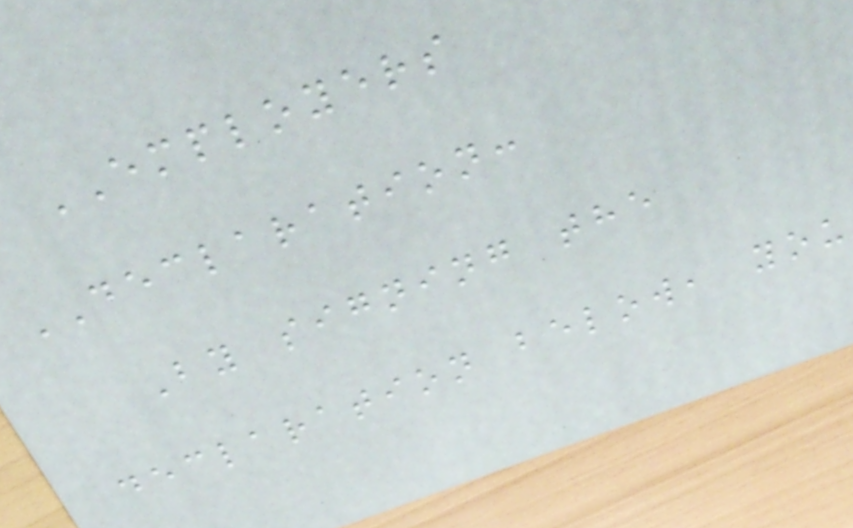EMPLOYERS
DECLARATION:
By signing the
declaration below, you
